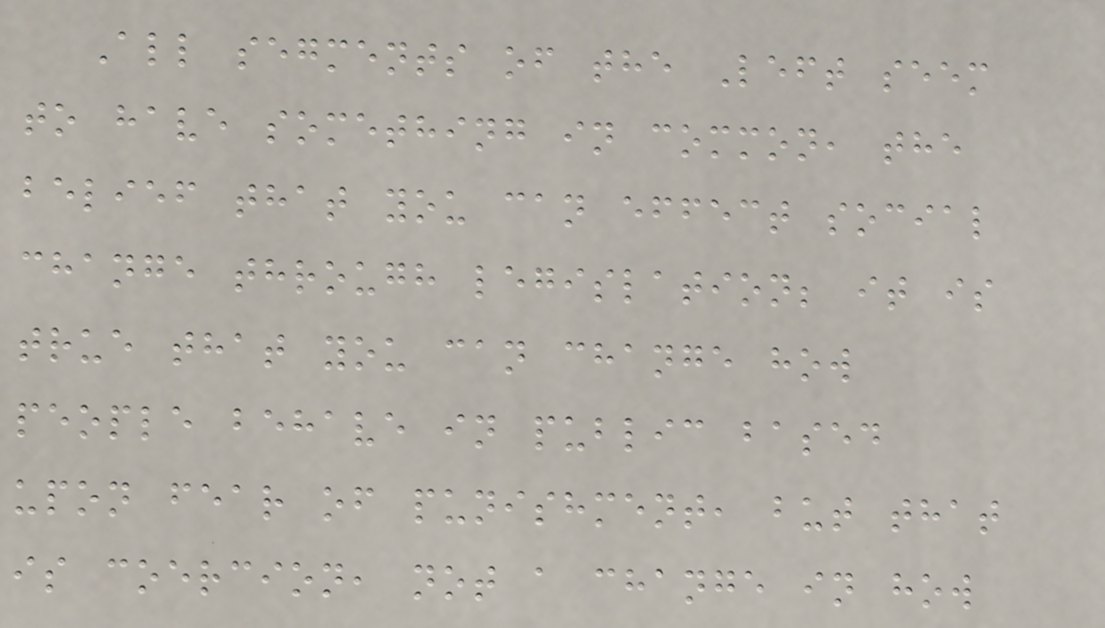All segments of the Left seem
to have something in common, the
belief that you can effect social
change through legislation; it is
true that you can change how
people behave in public based
upon fear of punishment, but that
is coercion, not a change in how
